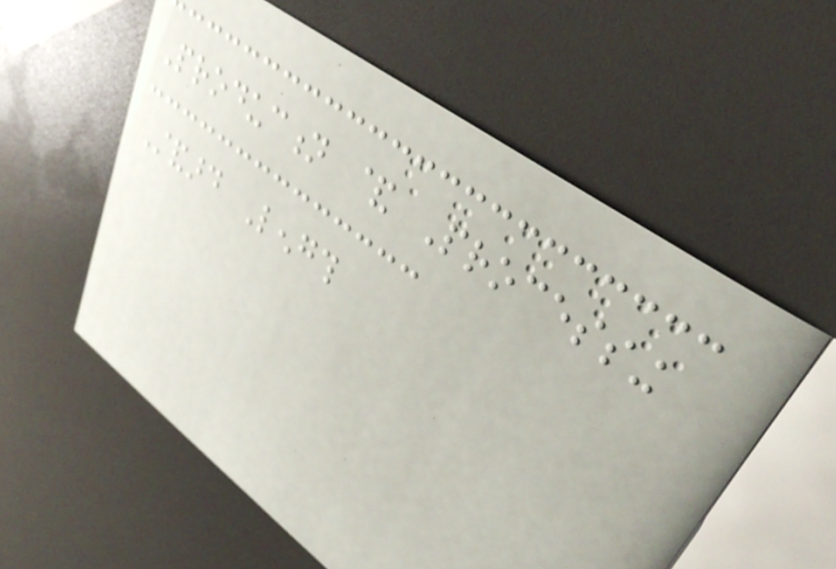Production & Processing
Standard Length
